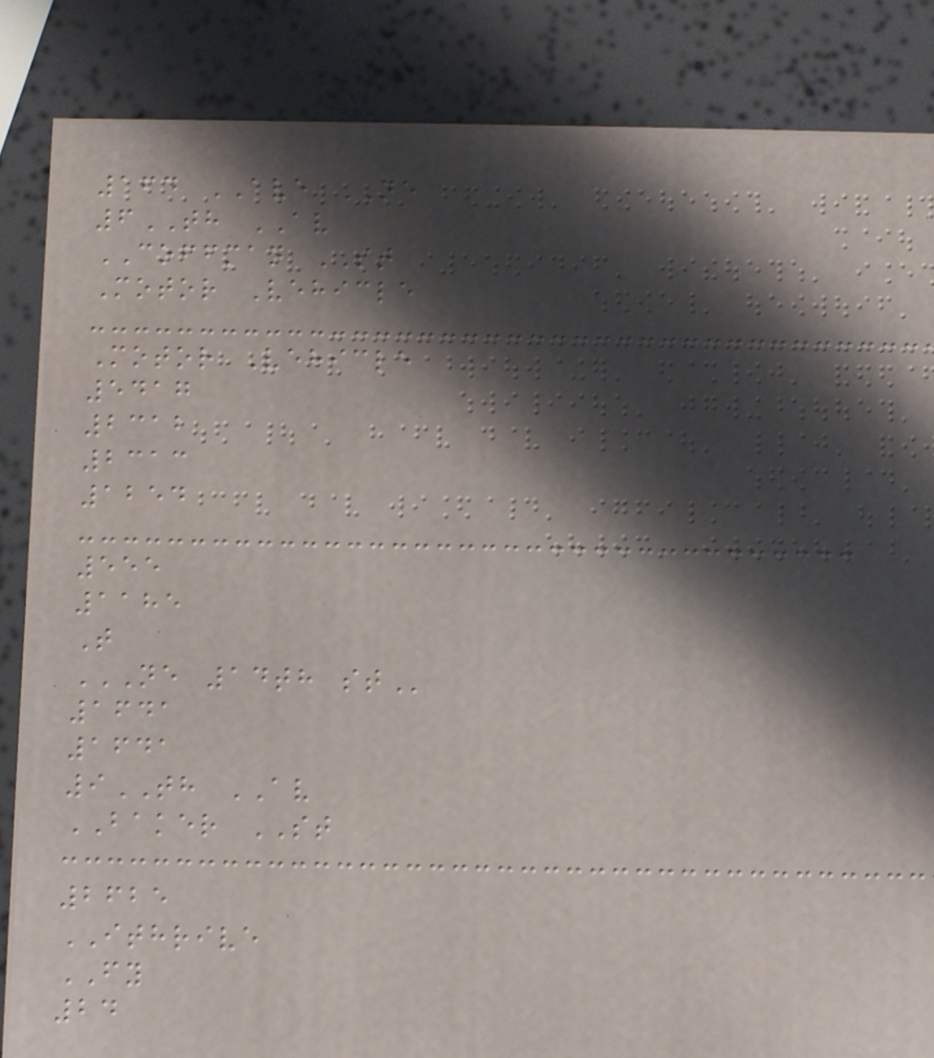164 AVE NE
6TH AV
COFFMAN ST
Motor Vehicle
Motor Vehicle
5417
2312
2313
1254
555
1185
T
NE 14TH ST
1641
1641
9TH AV
BAKER ST
2625
ITHRIVE
FY
24
